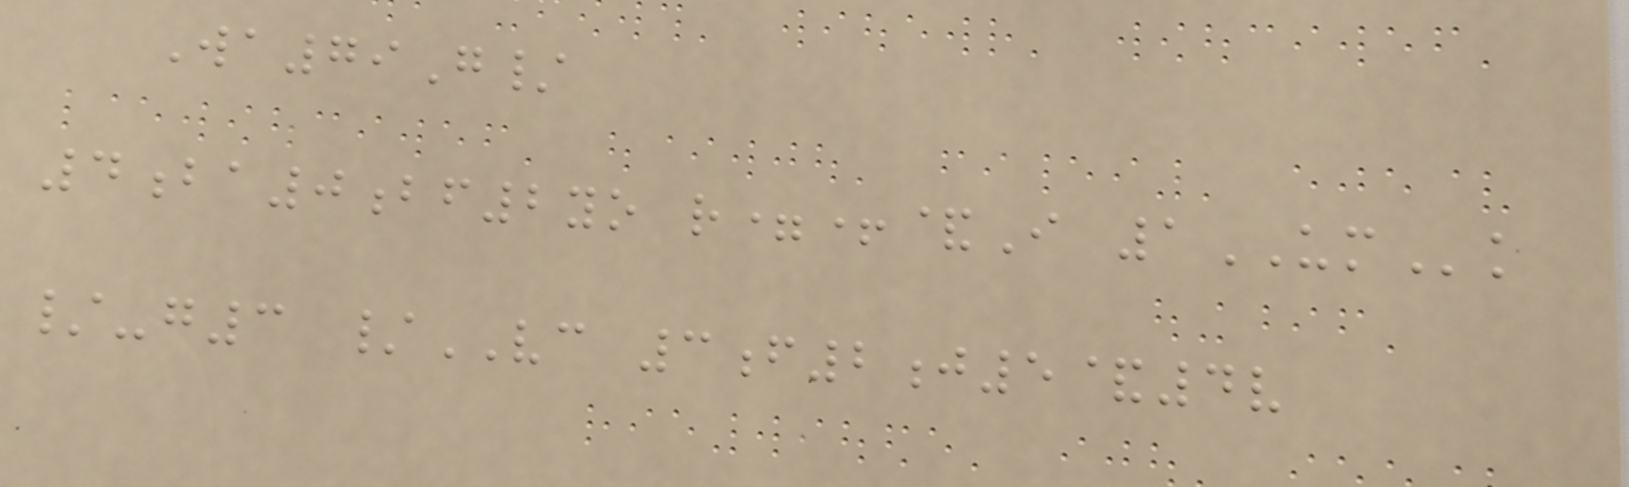Wa79G/
4ba0bf2yo r=+&I 1UMk
/-g3 /VC 3f2j5&4v
